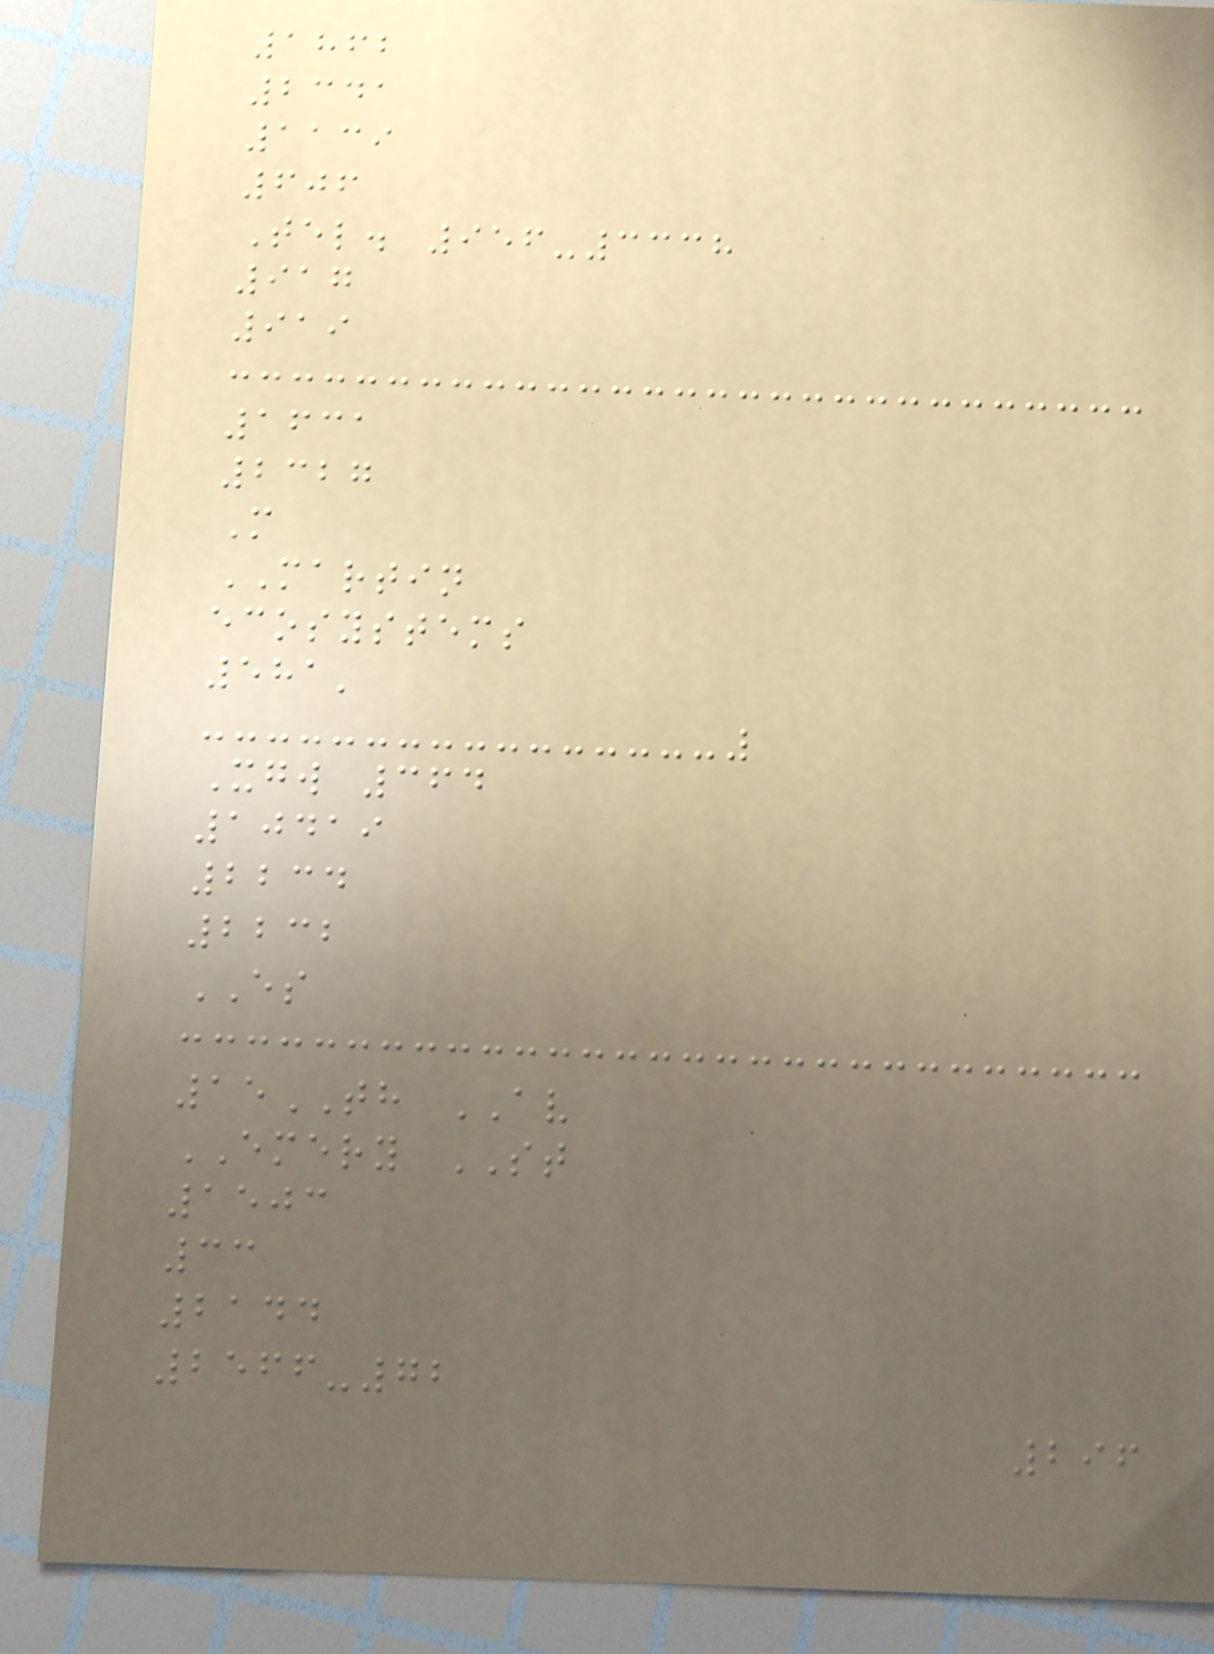1862
2341
1139
606
Tel. 956-3338
917
919
1631
2327
M
MARTIN
ecosystems
581'
Xgw 364
10419
2234
2232
ES
15TH AV
EMERY ST
1503
33
2144
2566-72
296
